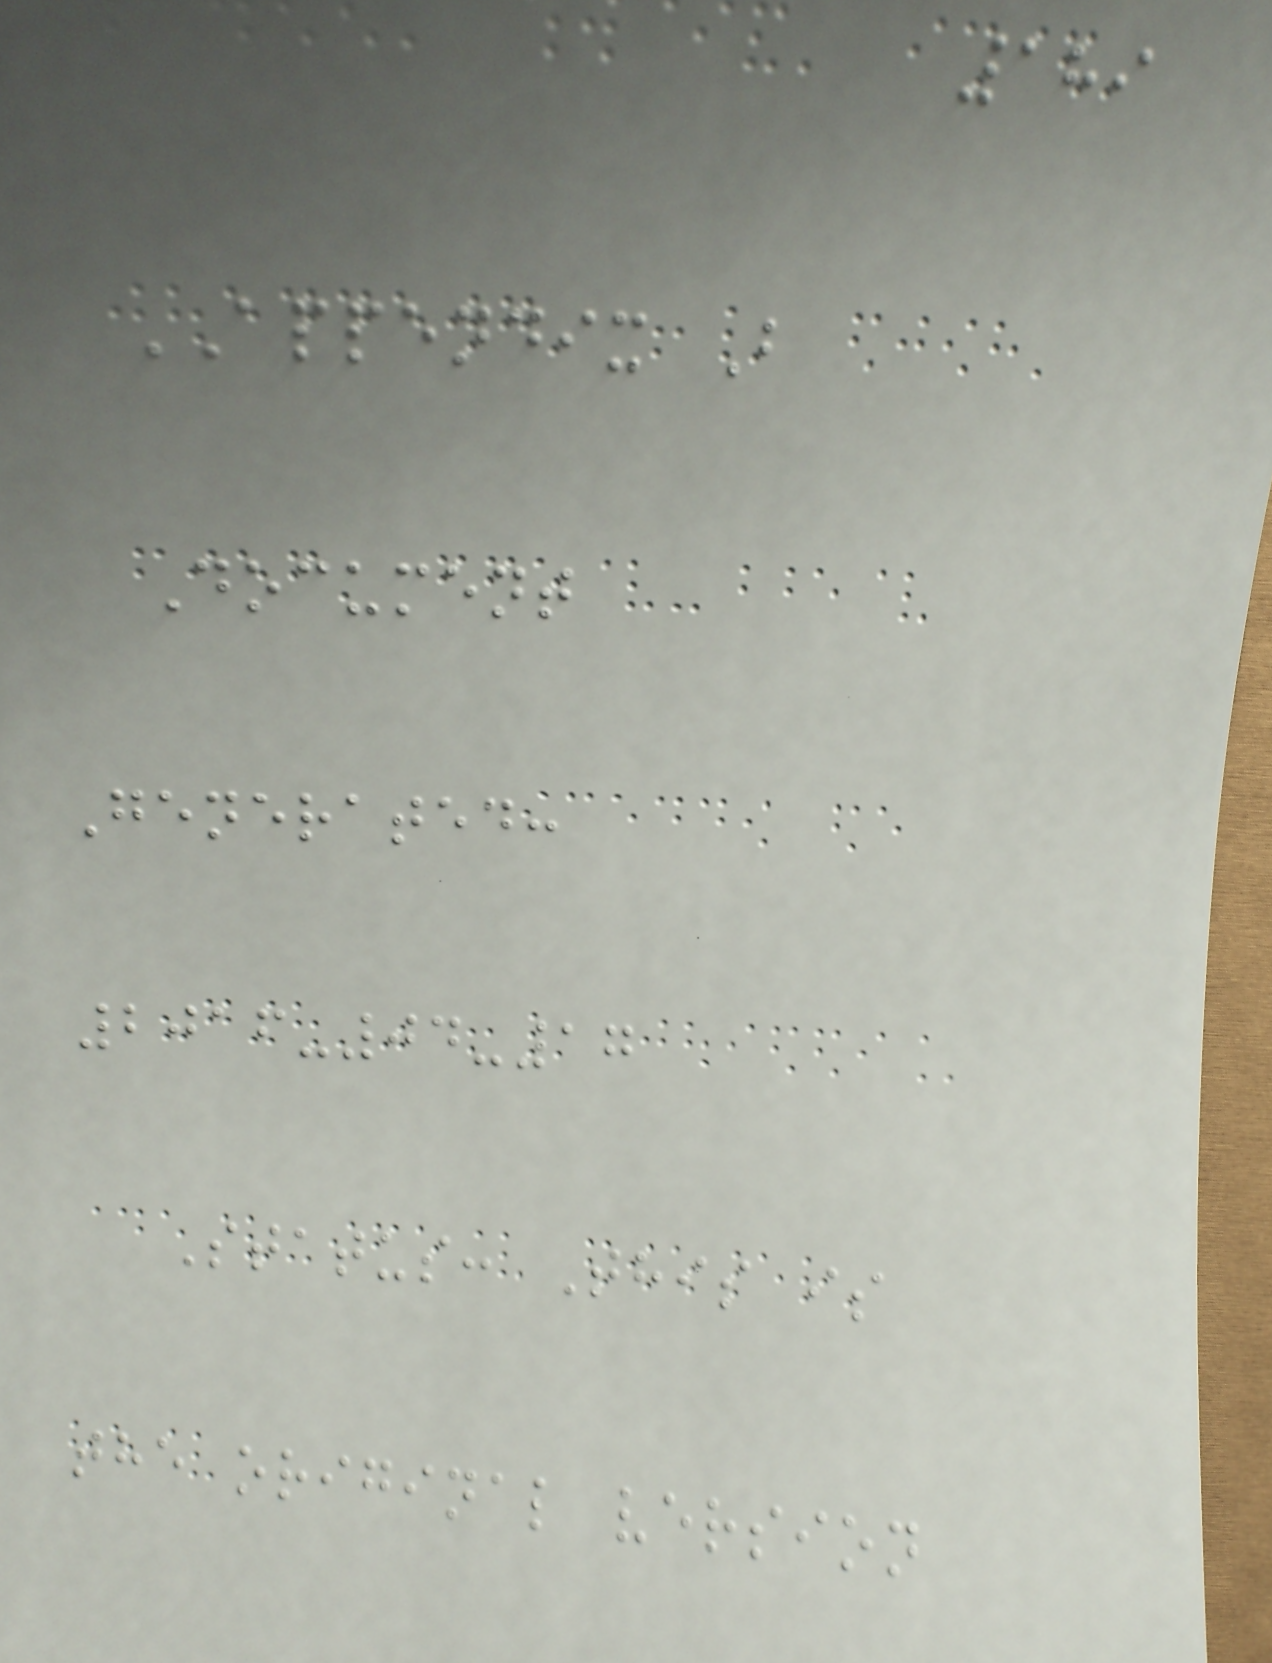189
APPENDIX B
Document
Generated:
2016-04-17
Status: This is
the original version
